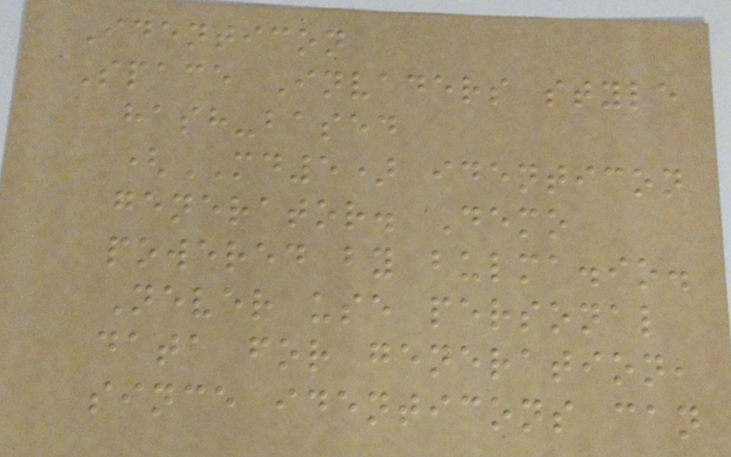Identicon
Space Invaders style
hash-based
(MD5) identicon
generator. Demo
powered by bulma.io.
Never use personal
data for generation,
since identicons can
